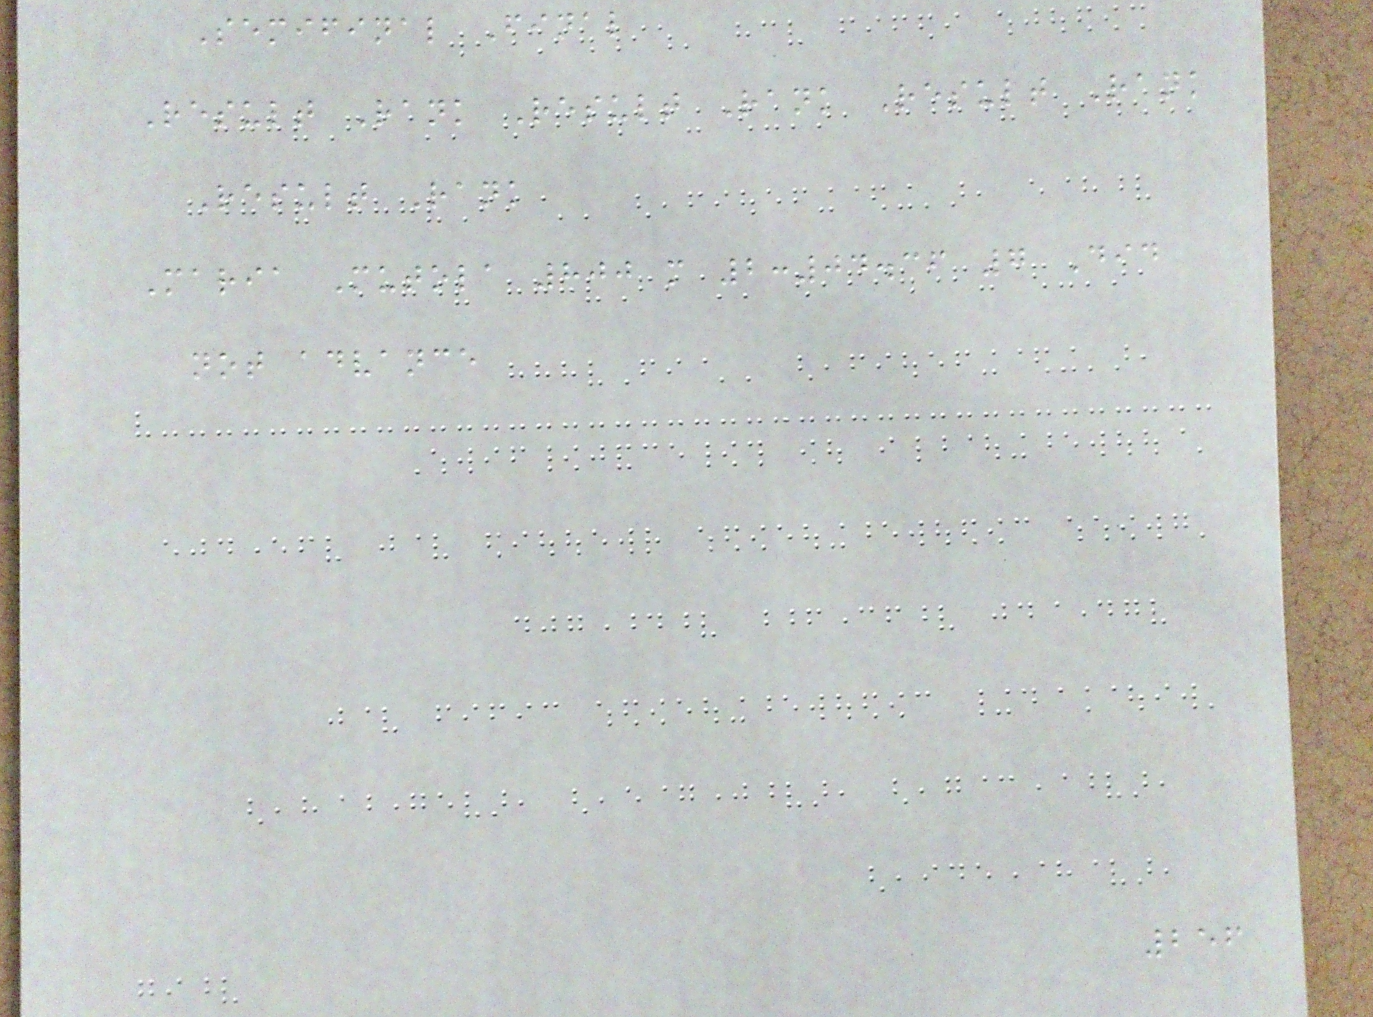Semifinal Final
Result Rank Result Rank Result Rank
Result Rank
Maria Mutola 800 m 2:04.36 7 Did
not advance
256
